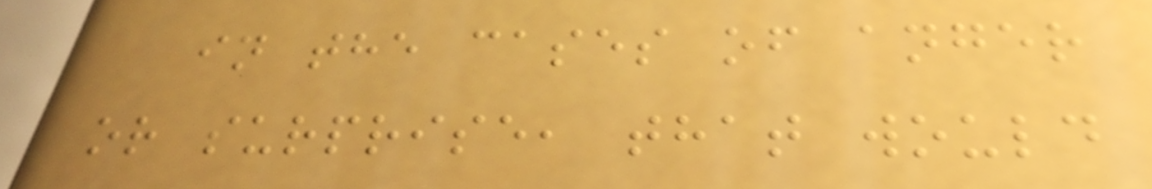in the cases of anger
or surprise, that would
